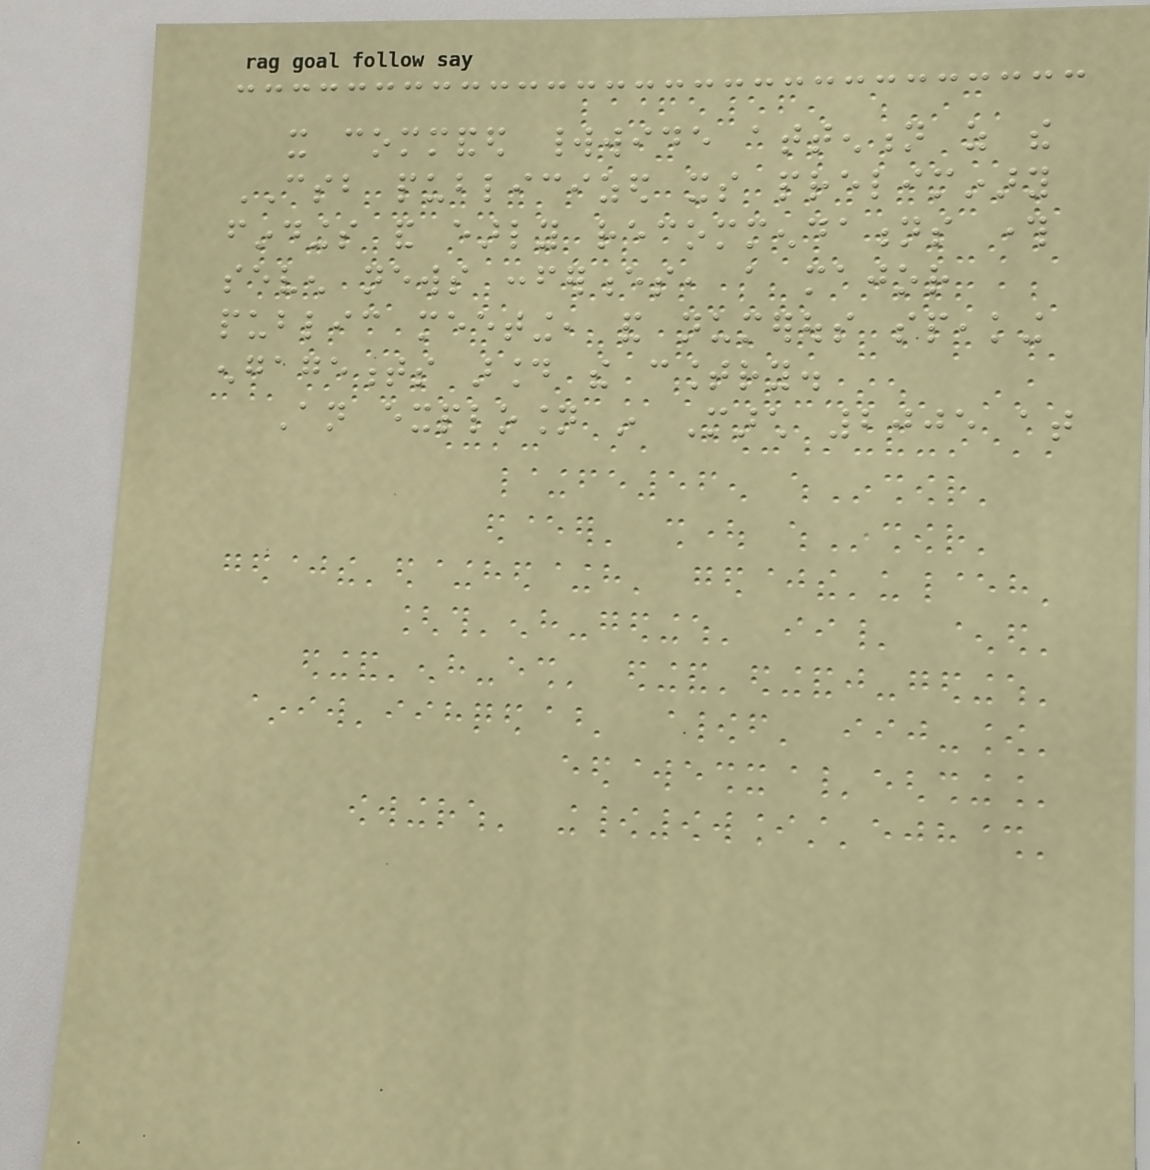it commanded worldwide attention as the
CSB publicized its preliminary
findings and early recommendations through
seven news conferences, a major
public meeting, and numerous speaking
engagements around the country.
An explosion in March 2005 at
